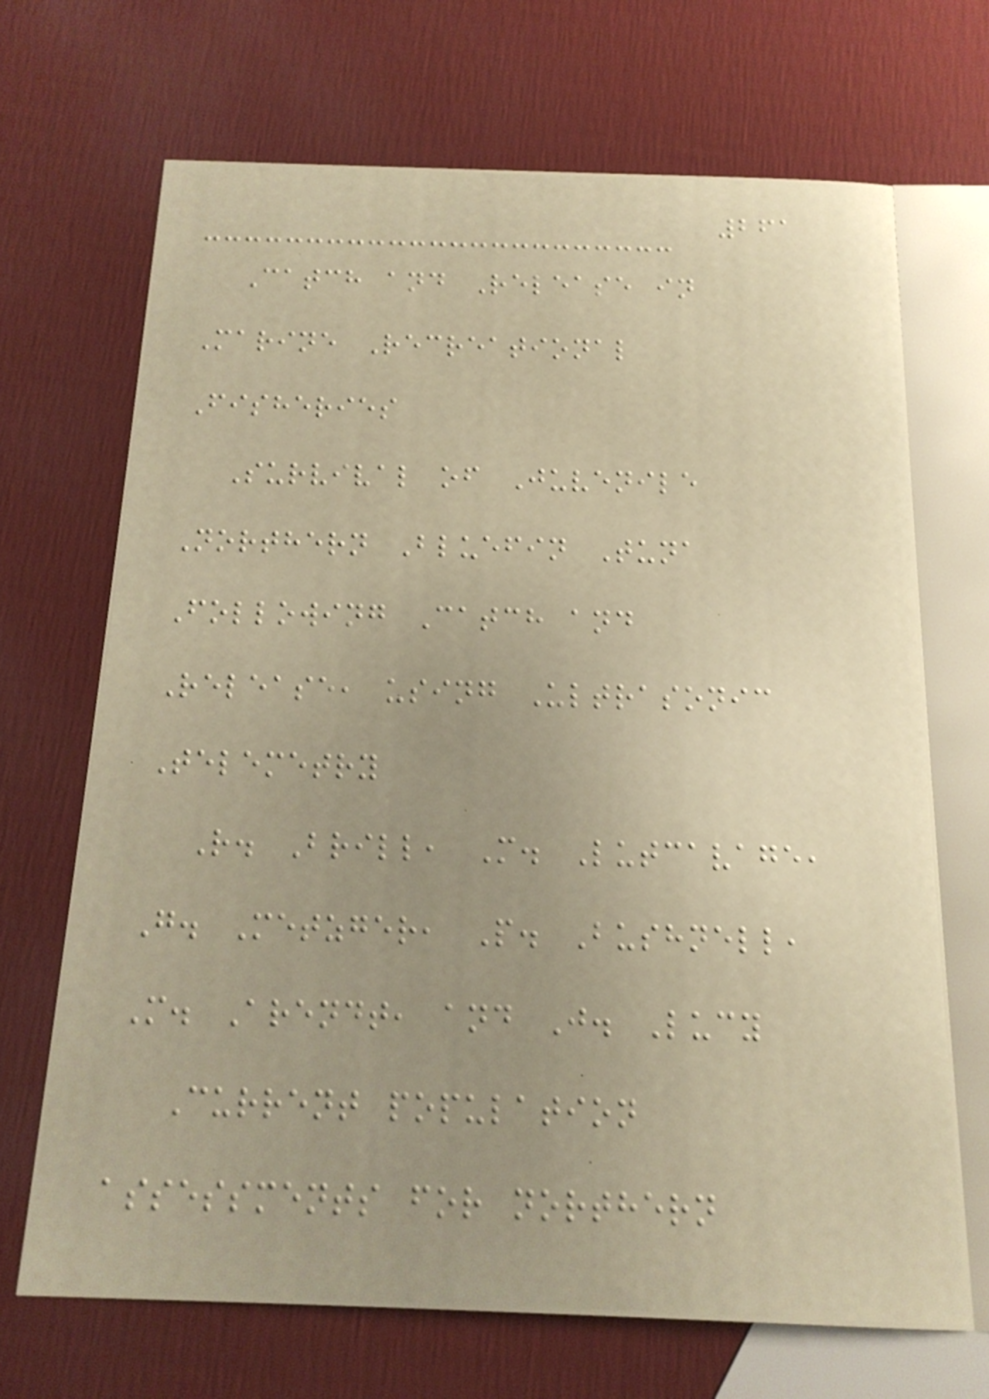261
Catch and Release in
Marine Recreational
Fisheries
Survival of Juvenile
Northern Bluefin Tuna
Following Catch and
Release, using Ultrasonic
Telemetry
R. Brill, M. Lutcavage,
G. Metzger, P. Bushnell,
M. Arendt, and J. Lucy
Current population
assessments for northern
